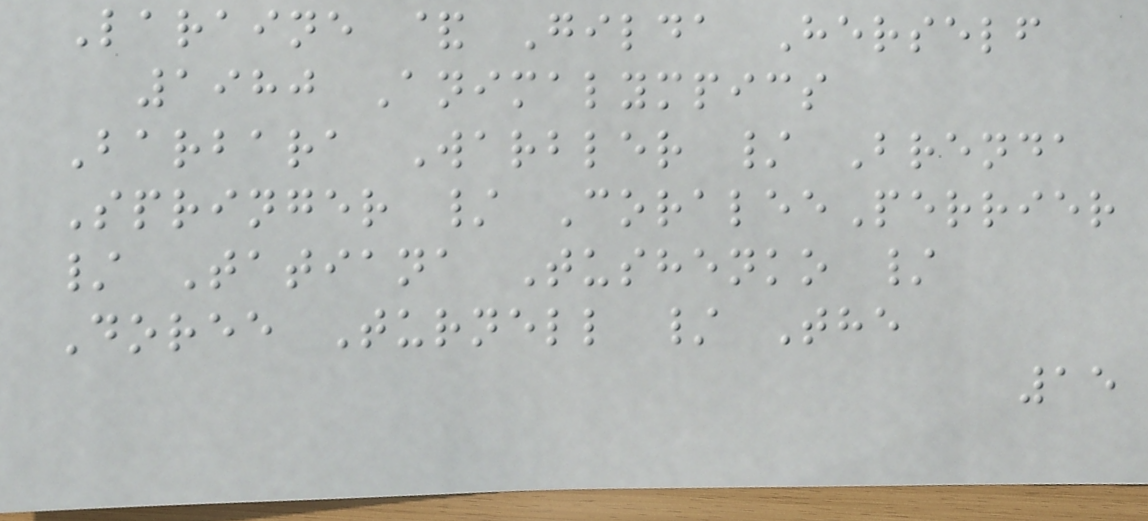Laraine & Gilda Herself
1980 Animalympics
Barbara Warbler / Brenda
Springer / CoraleePerrier
/ Tatiana Tushenko /
Doree Turnell / The
15
